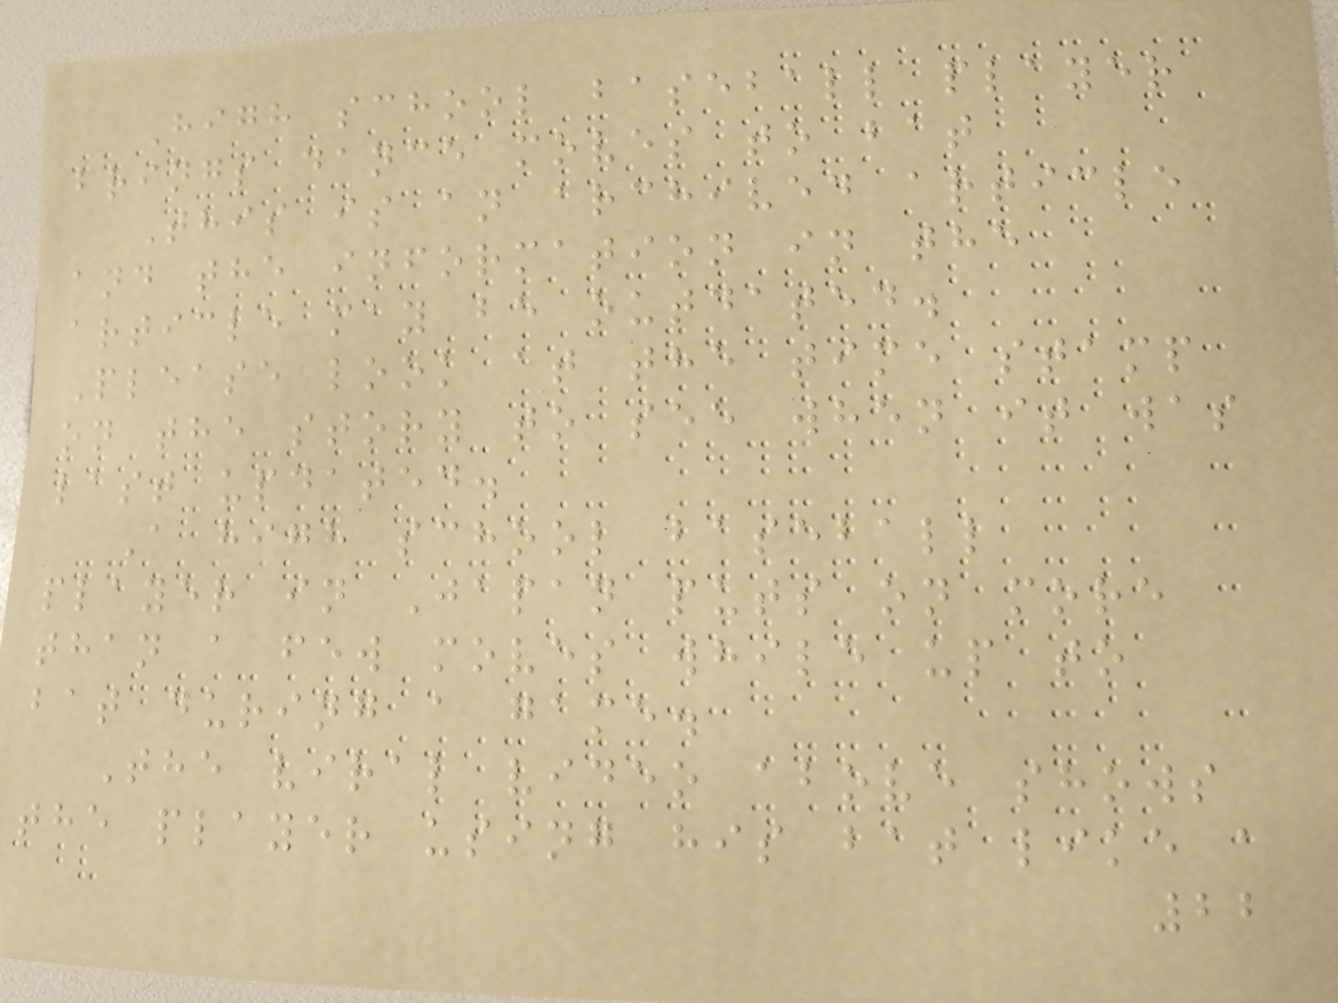High school baseball player
brings dance moves to bat
This is an archived article
and the information in the
article may be outdated.
Please look at the time stamp
on the story to see when it was
last updated.
A high school baseball
player in Japan puts on more
than a few moves while up to
bat during a game.
The viral video above shows
the player using his bat like a
22
